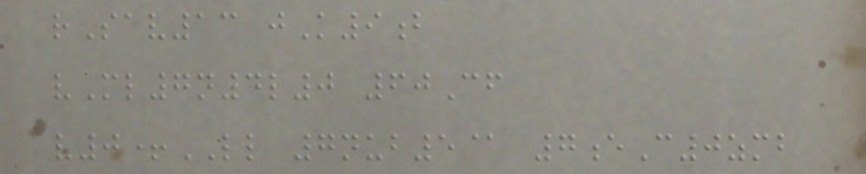rSav13 jK9b
vMl7n4l0 60Cf
v0+LL 7nub5@ 7eC0zmb
